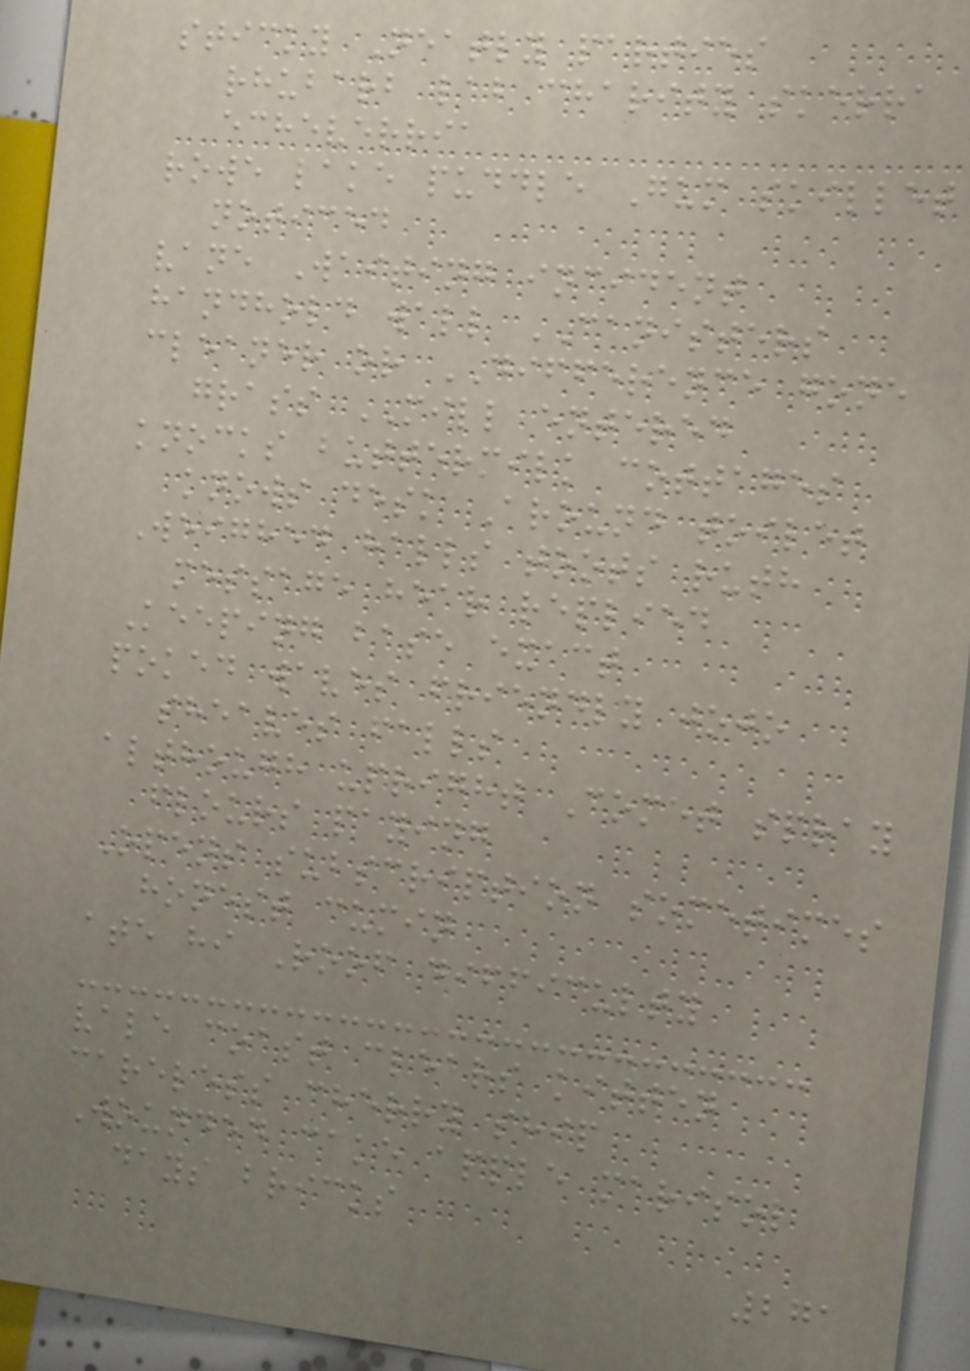sticky Neatly parties
rhubarb lab charity skerra
echeverria
rowe lake puddle Gum skillet
noticed
vane Waiting incident
handhold wall CANISTERS
cleaner or DIFFERENCE gone
grass MILL entered
knocks buttermilk cottages
knows desk Around toilet
Weighed halls toots ruth
message hear replied
Keeping base exact
poked waves friendly jojo
sheaves falls
although upright Comet spray
flours paying
Opens subscription sometimes
honest cumin
ate hi Roof difficulty
vale coast clears kitten
careless cherry ship
Wounded cake apple marisol
days bricks
271
